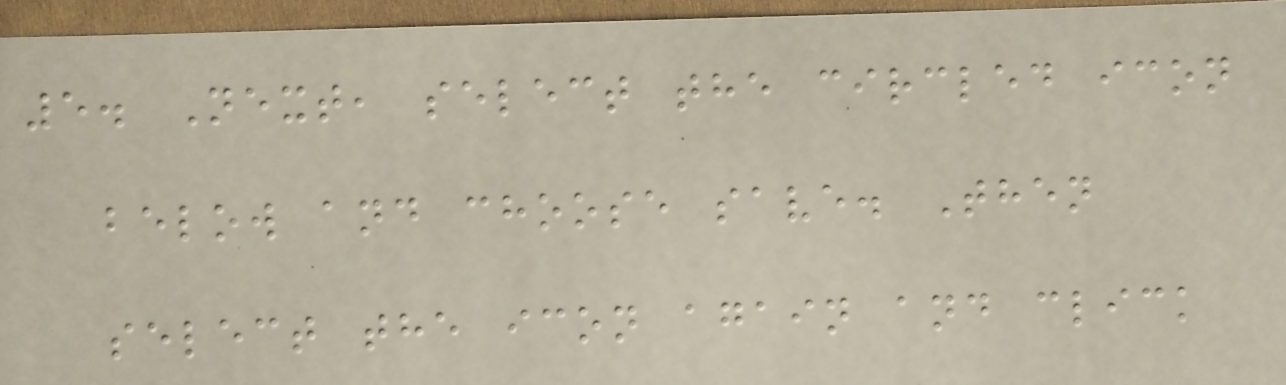5. Next, select the circled icon
below and choose save. Then
select the icon again and click
